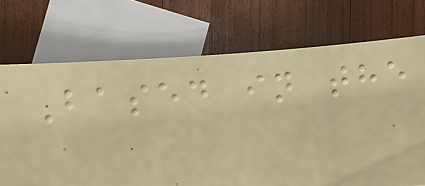Based in the
